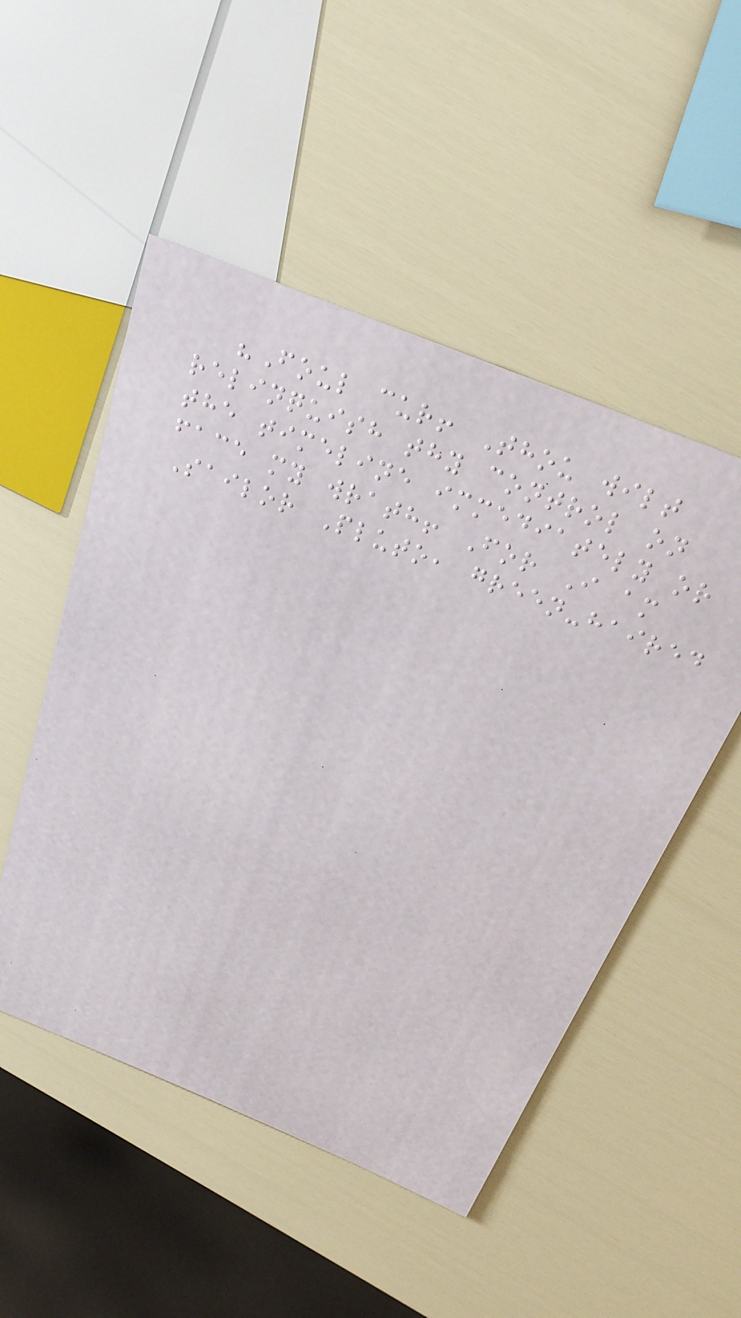"Foul cur! Thou wilt
relinquish thy control on
the timeline immediately or
face my wrath! For I am
Sailor Pluto, green-haired
